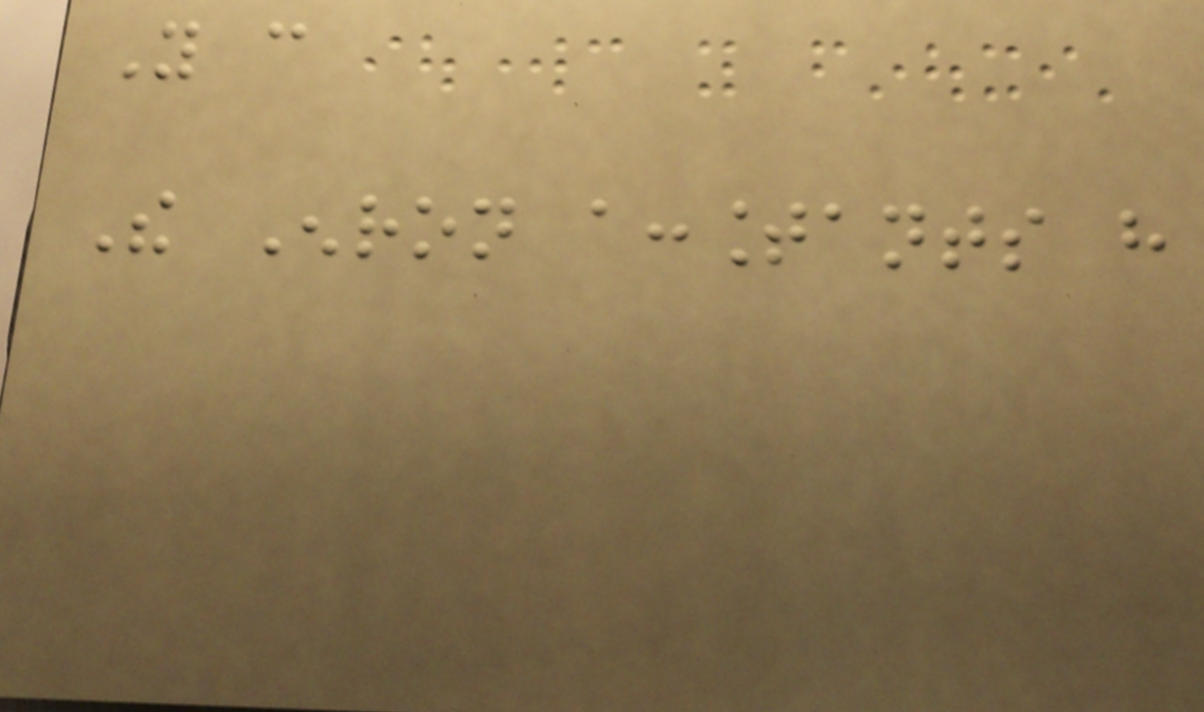You can
The Enron accountants have
